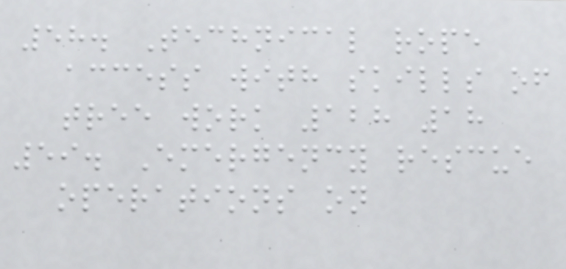58. Technical rope
access with skills of
tree work 128 18
59. Emergency rescue
operations on
